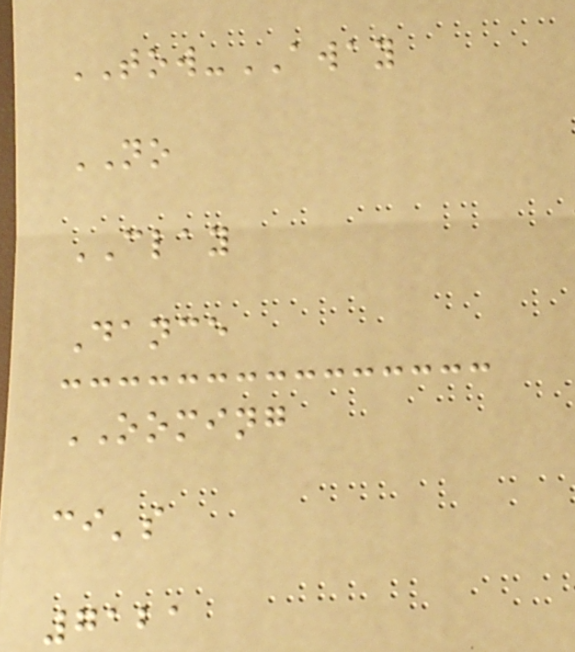TOW-AWAY
NO
CLAY
Dance
OOMING
ci's
7121
